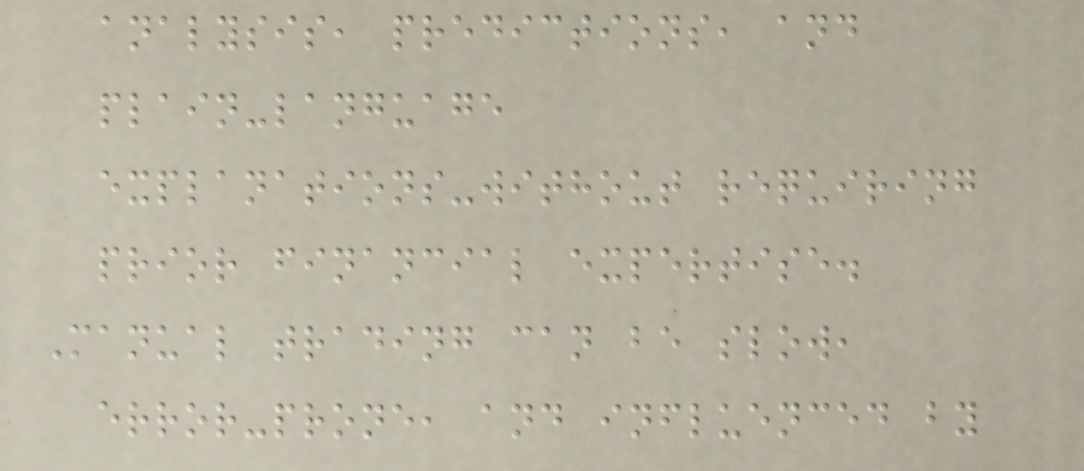analysis, predictions, and
plain-language
explanations-without requiring
prior financial expertise.
Manual trading can be slow,
error-prone, and influenced by
